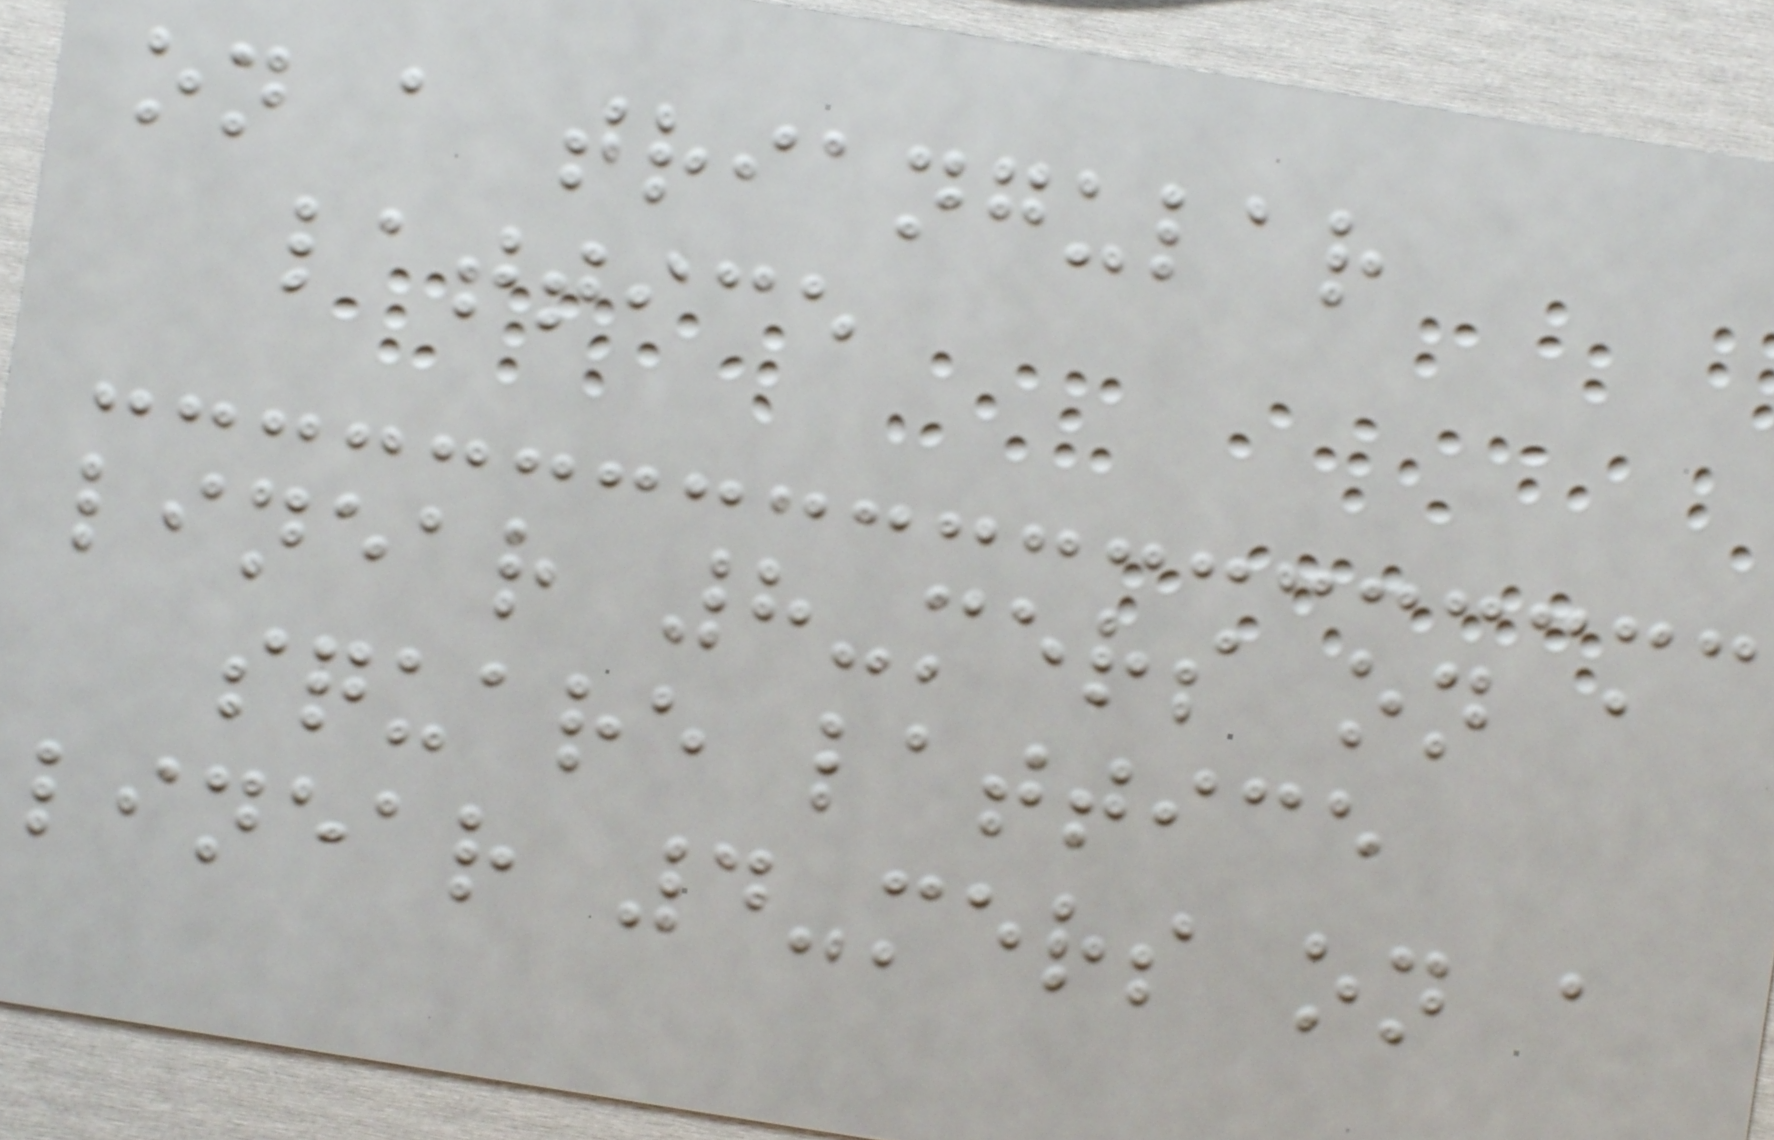on a triangular
lattice
linear 8-mers on a
square lattice
linear 4-mers on a
